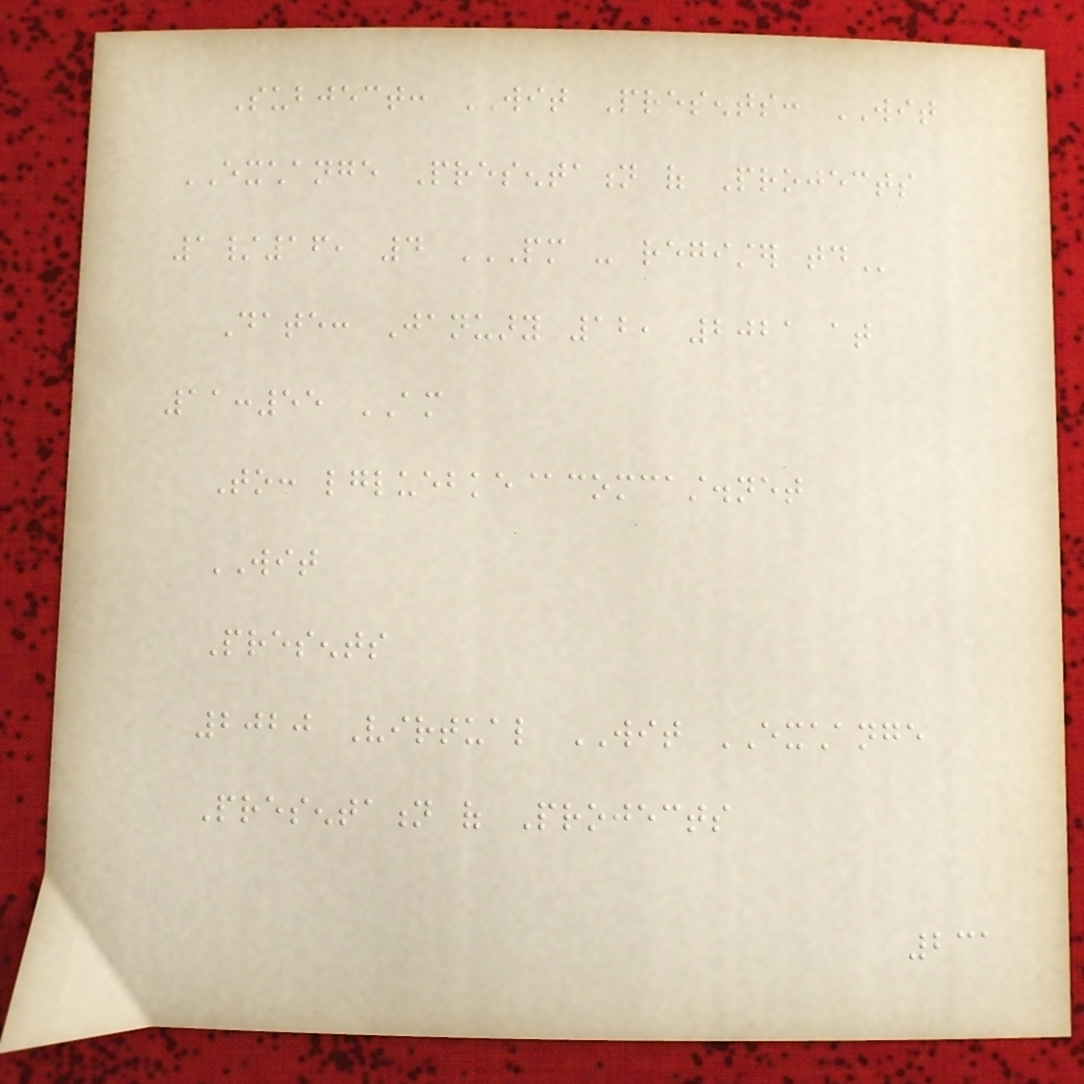Subject: WIT Presents: WIT
EXCHANGE Presentation of Projects
1/16, 4 PM - REGISTER TODAY
Date: January 12, 2021 at
11:55 AM
To: lgluebke@comcast.net
WIT
Presents
2020 Virtual WIT EXCHANGE
Presentation of Projects
231
